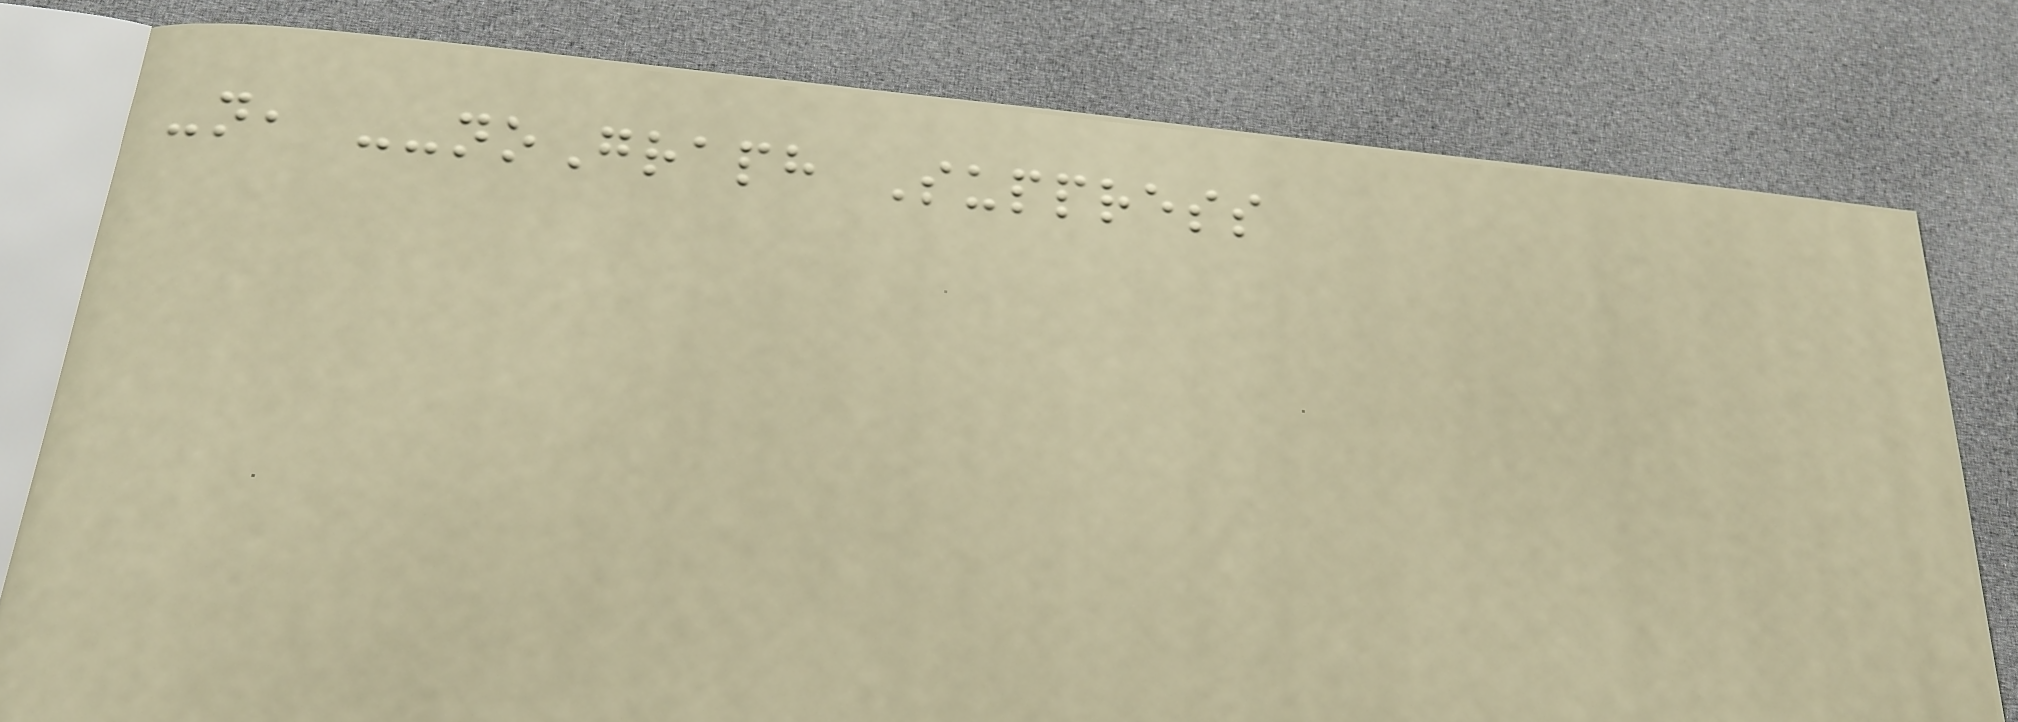-n, --noGraph Suppress
